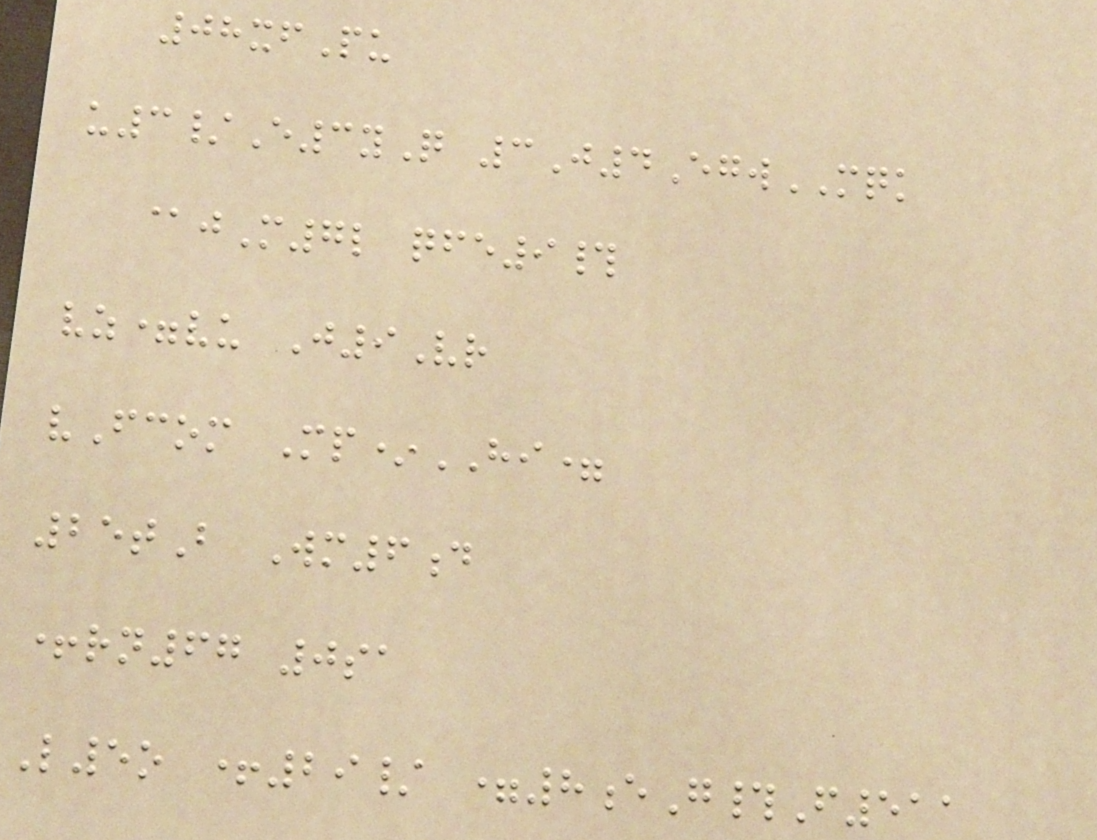08xfPu
u3/E3yQ 3J4EgwMQK
@jM7l qfe9#
vz=vu J9Vr
vFcom Mp*HI=
25tB Wm6d
+rn67 0sa
L5o +29/ =8eG#F511
